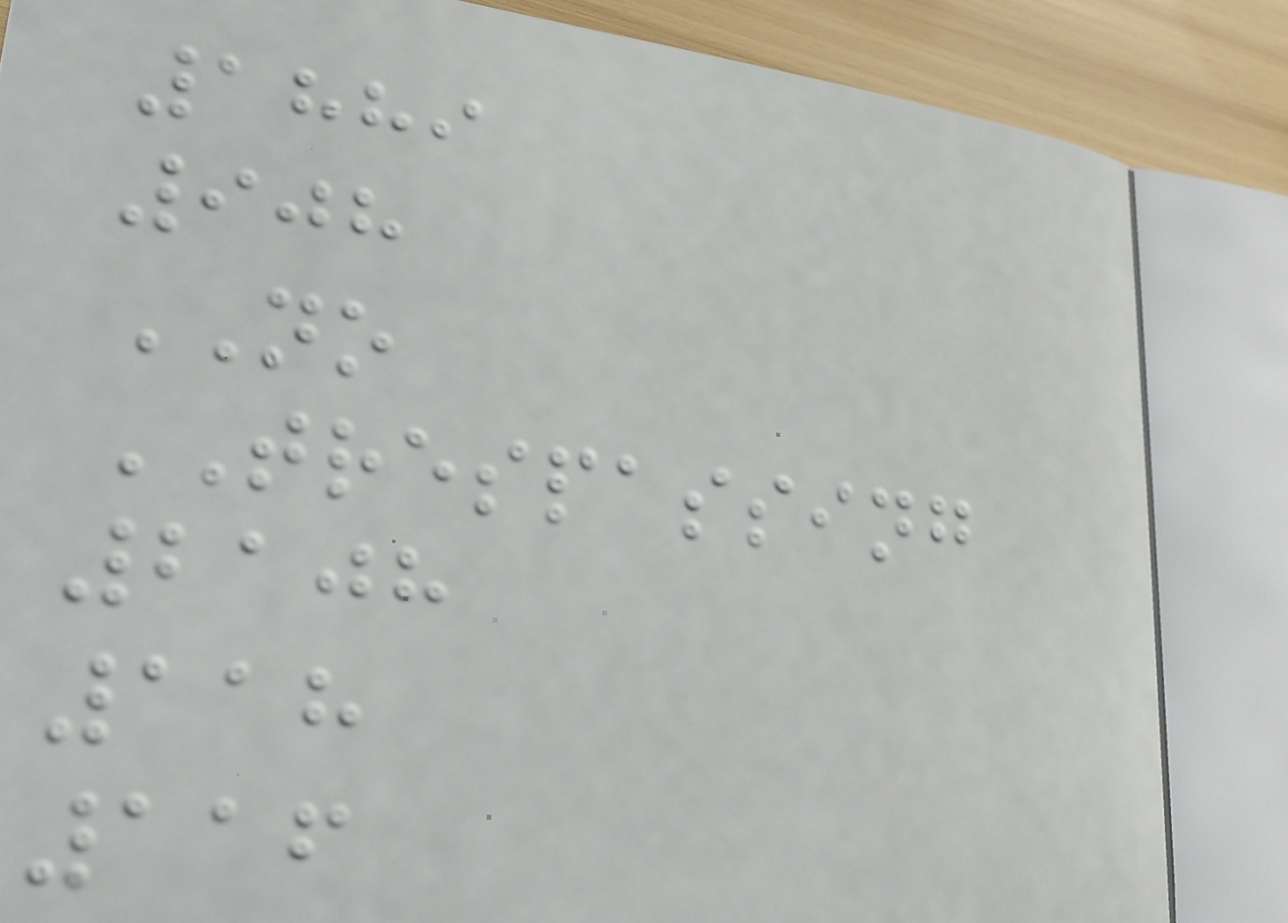1889
908
NO
TRESPASSING
2108
118
116
